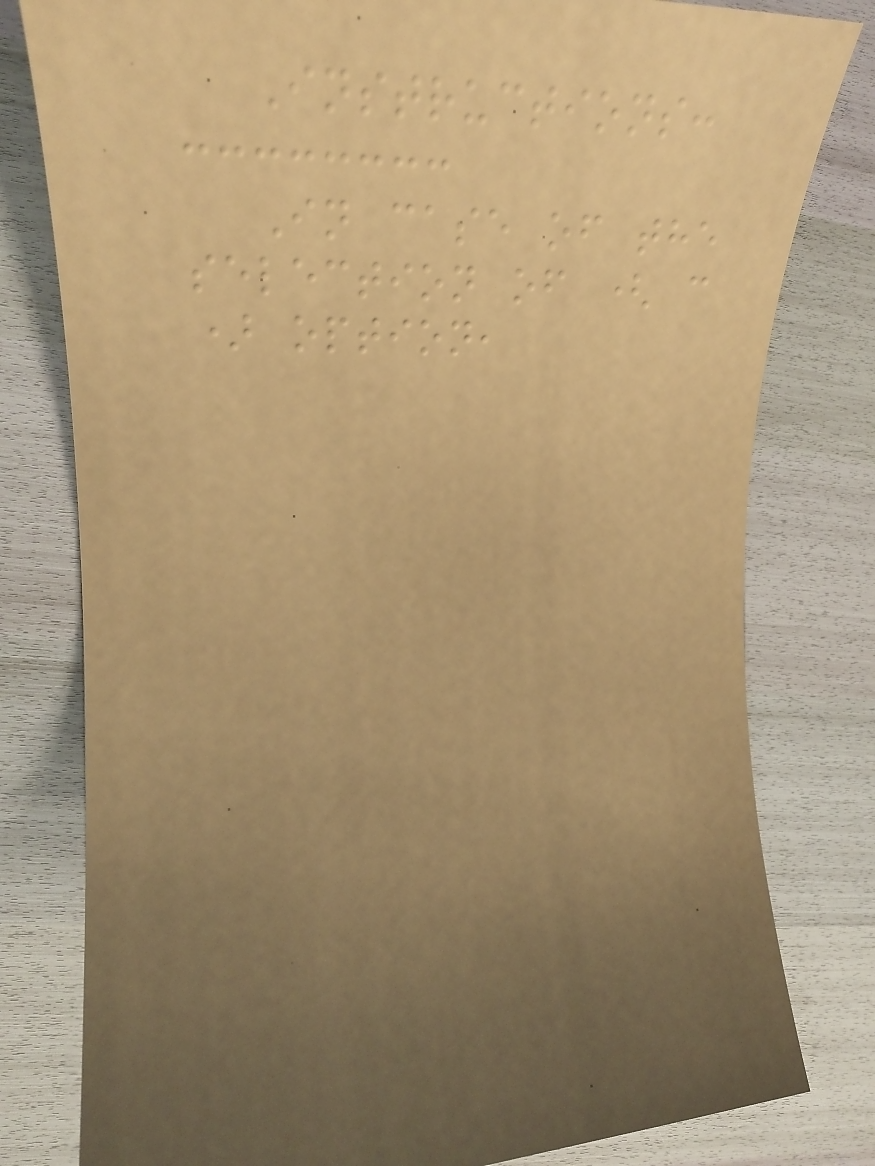Instructions:
In case of the
selection of ( c
) option,
